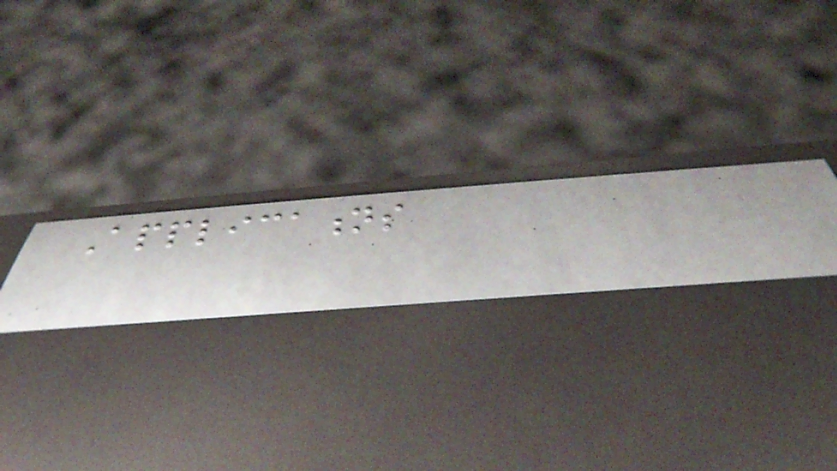Applications
